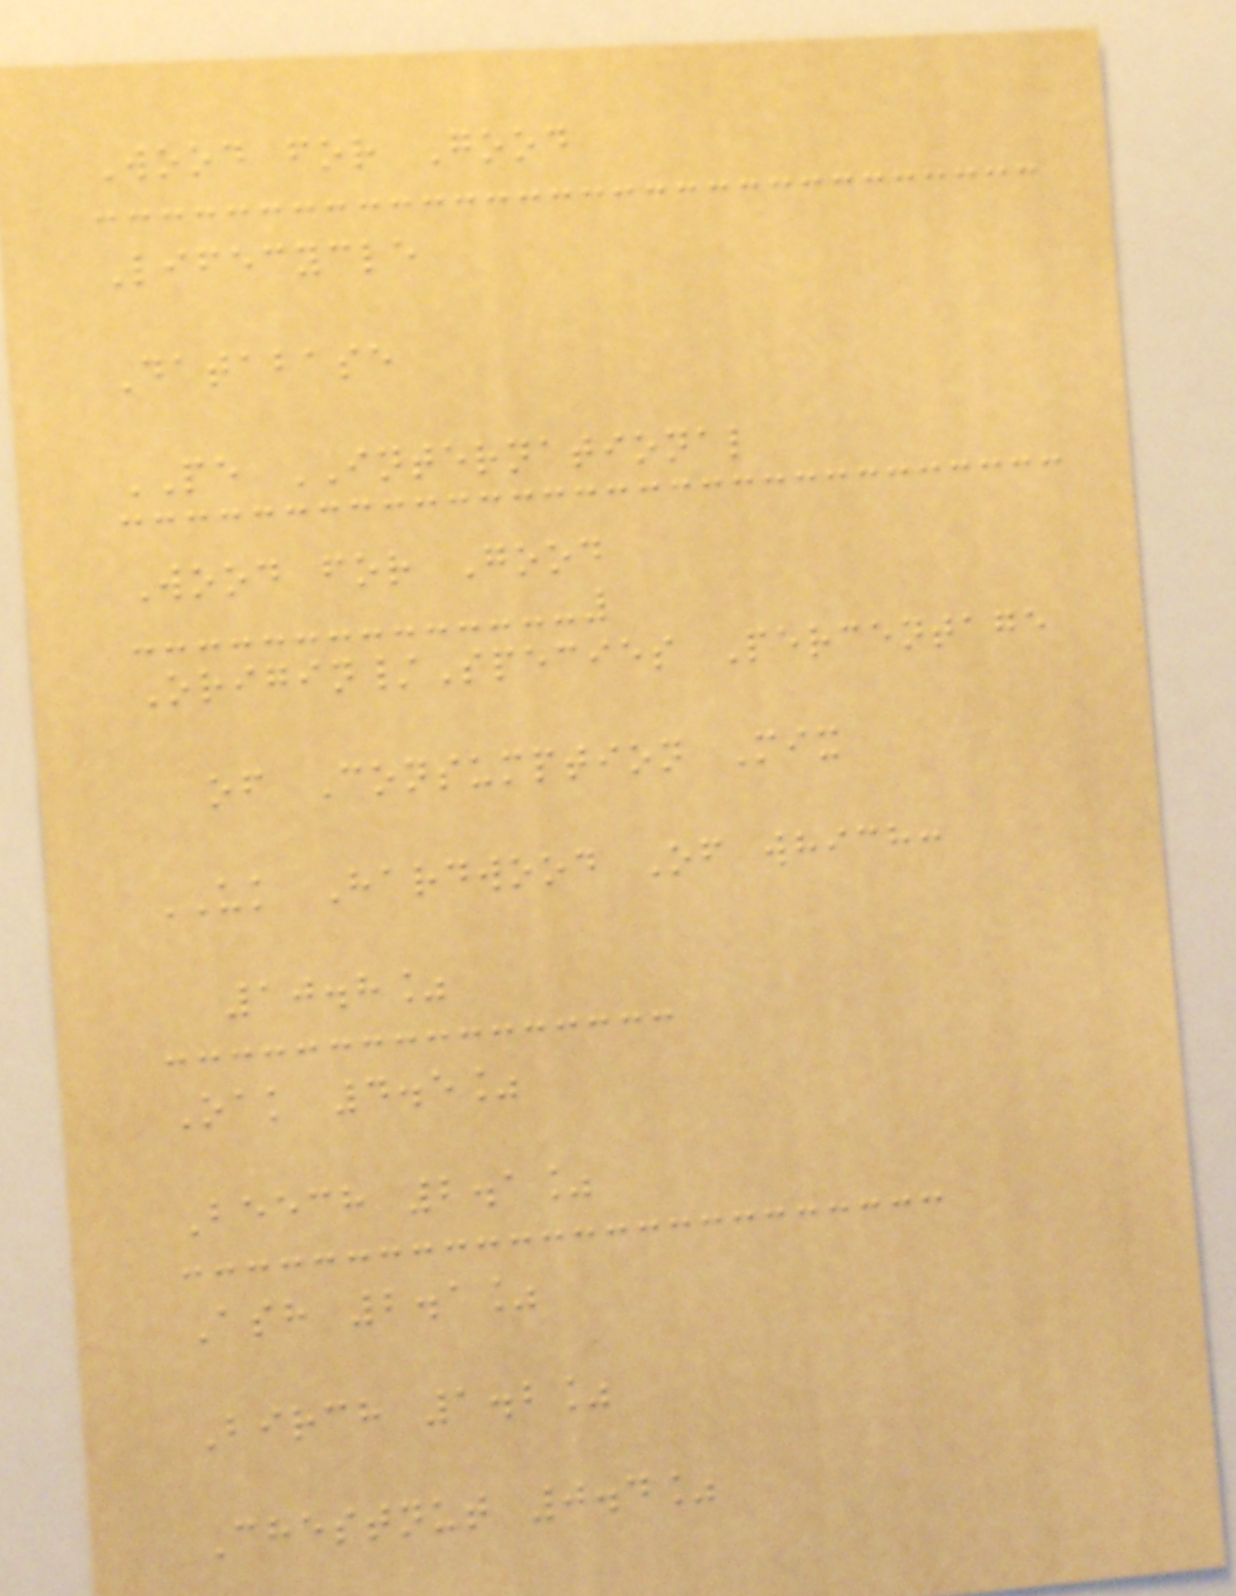Wood for Good
Lifecycle
Database
PE INTERNATIONAL
Wood for Good
Origin/Species Percentage
of Consumption Mix
UK Hardwood Of which:
10.8%
Oak 4.5%
Beech 2.1%
Ash 2.1%
Birch 1.2%
Chestnut 0.4%
